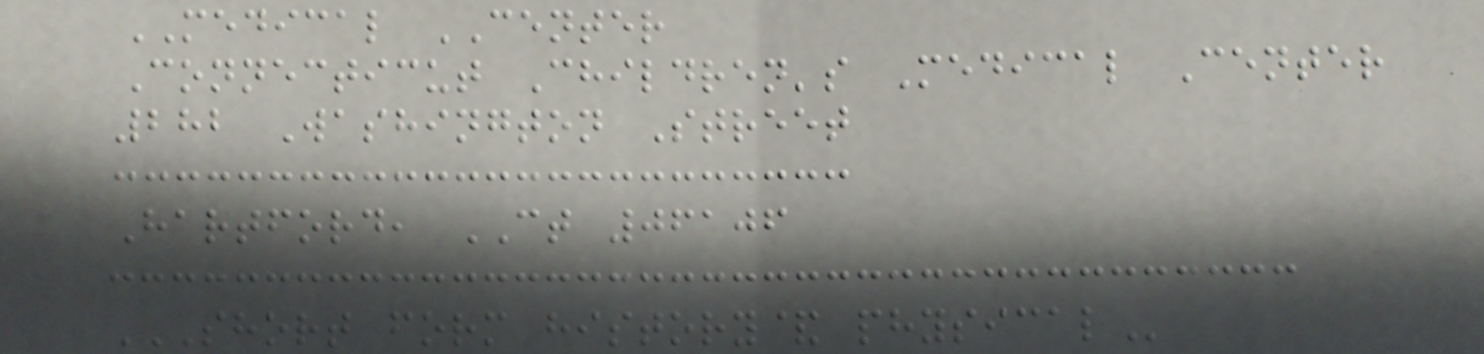MEDICAL CENTER
Connecticut Children's Medical Center
282 Washington Street
Hartford, CT 06106
SHORT FORM HISTORY& PHYSICAL
